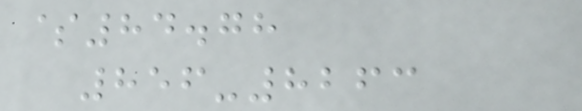$84.78
856-8263
